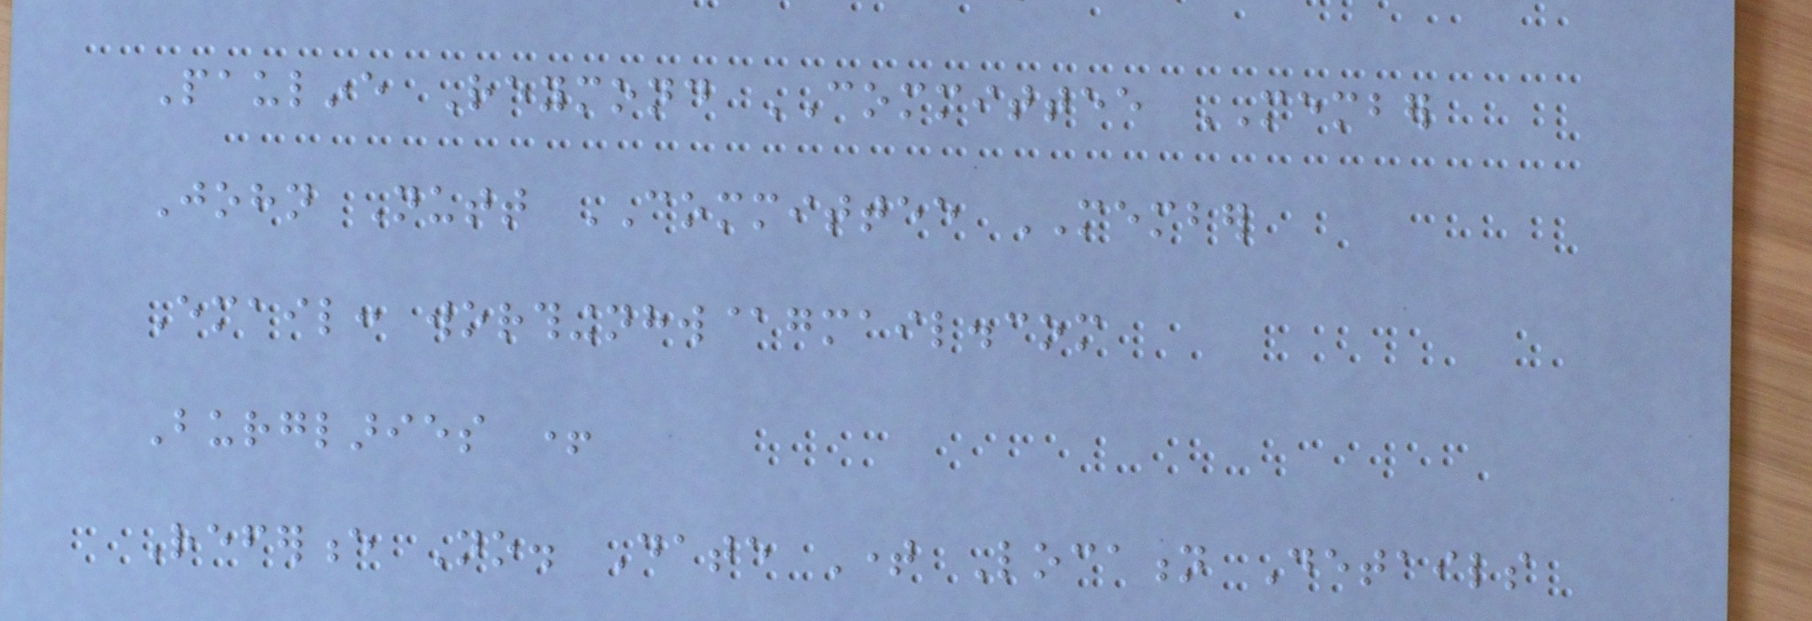Pauline Reymond COMMITTEE MEMBER
John Nutt COMMITTEE MEMBER
Email: worthingnhw@gmail.com
Burglaries +
Reference No. Date Time Location Details
